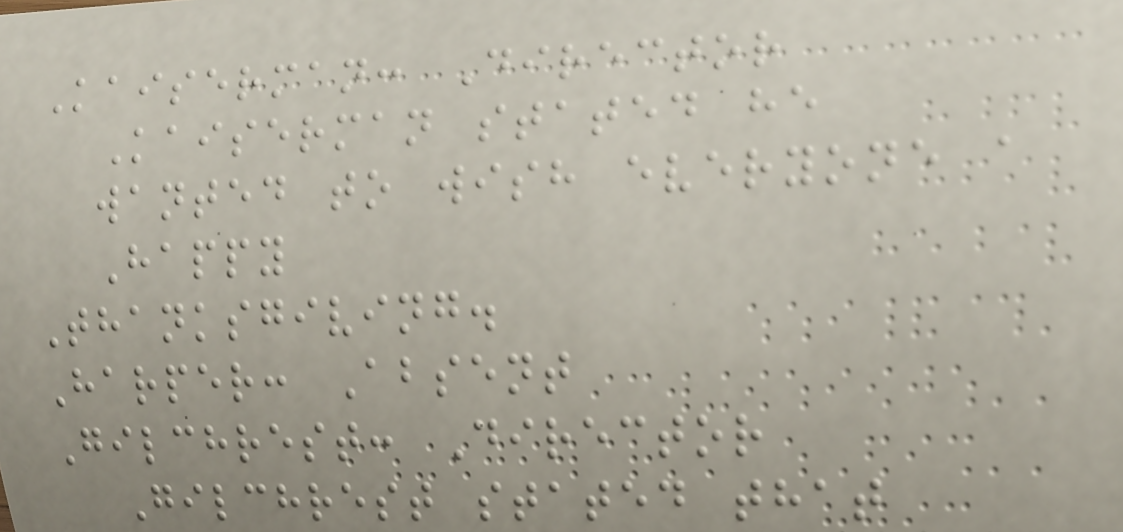Kaiserman: Director
Kaiserman stated he
wanted to wish everyone a
Happy
Thanksgiving.
Harper: Absent
Gilchrest: Director
Gilchrest stated that
